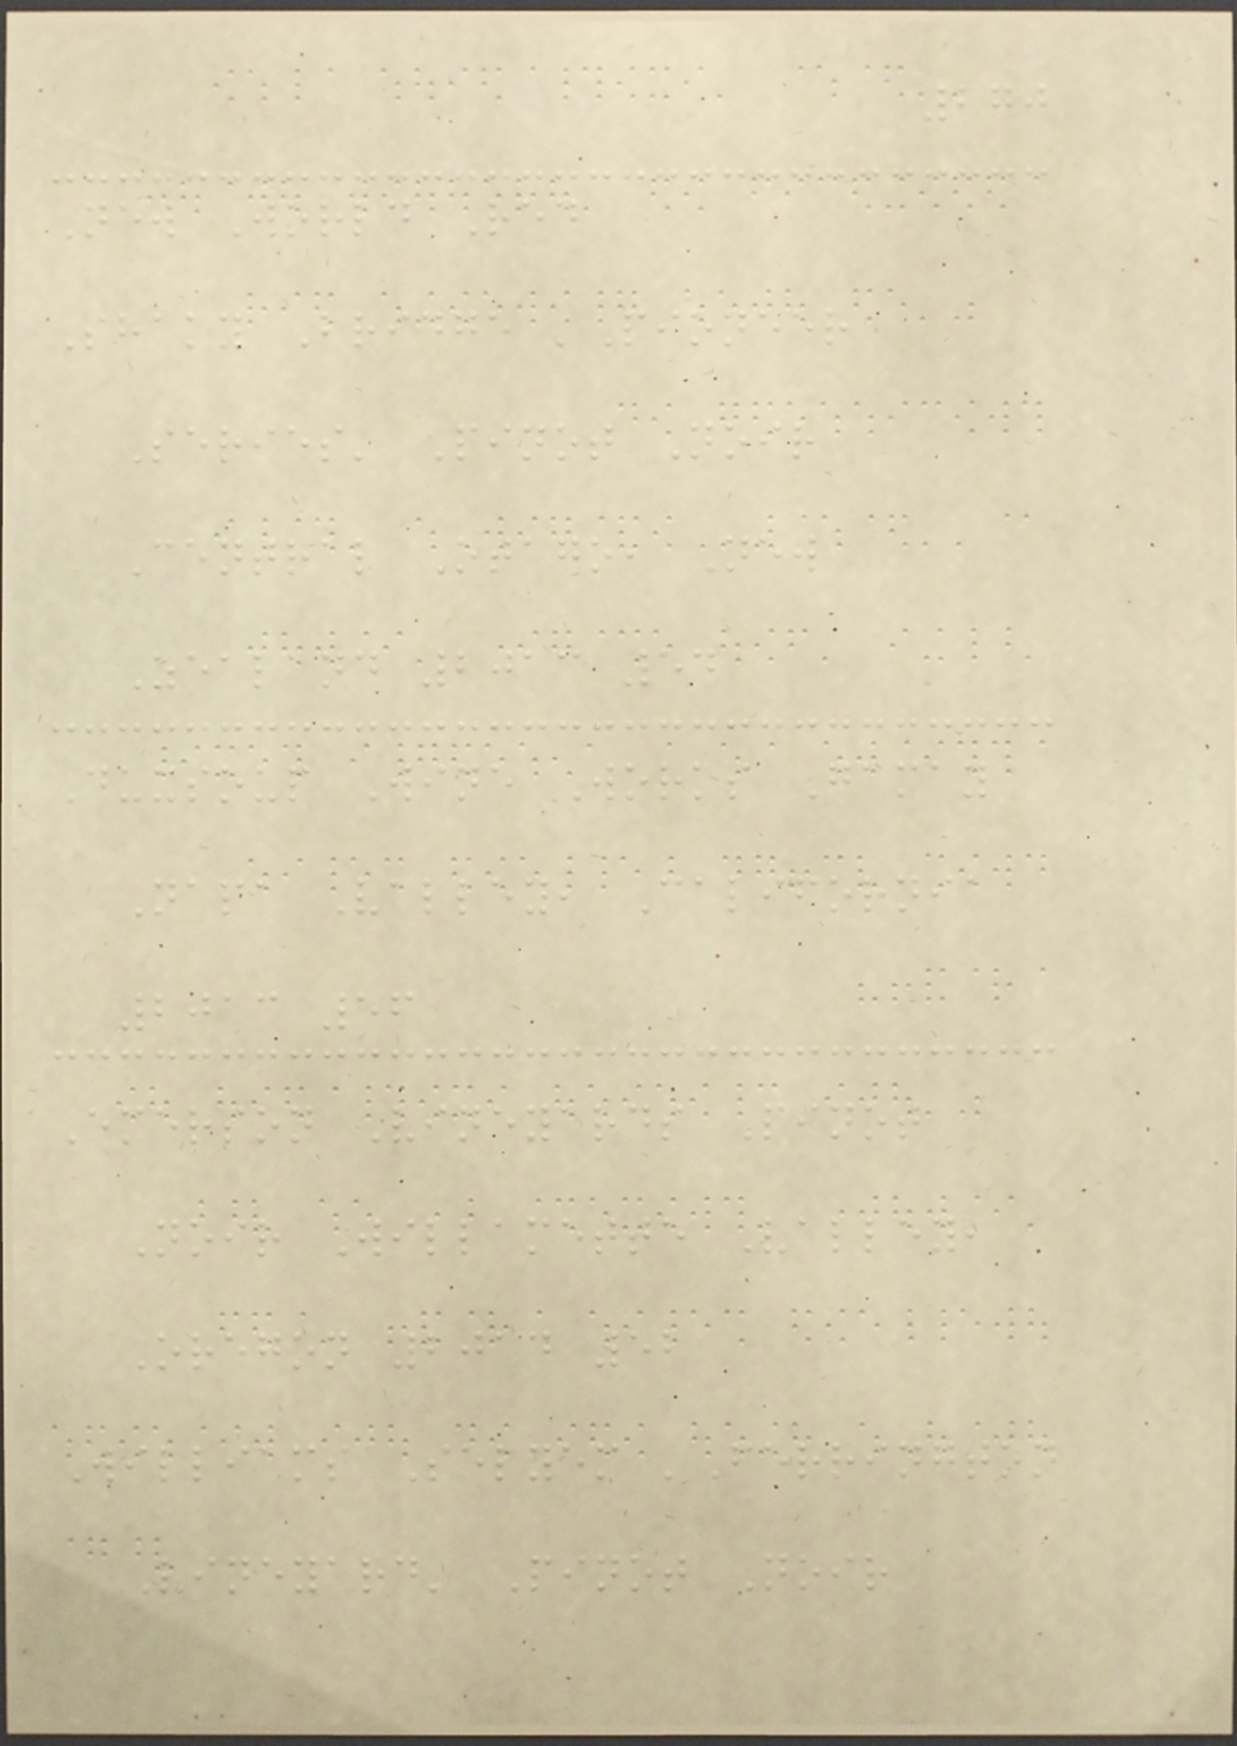270
New World Red
Shaky Bridge 'Pioneer
Series' Pinot Noir
Central Otago, New
Zealand 2013 54
Duxsoup Wine Works Gamay
Napa Valley, California
2013 56
Emerson Vineyards Pinot
Noir Willamette Valley,
Oregon 2014 52
Williams Selyem 'Ferrington
Vineyard' Pinot Noir
